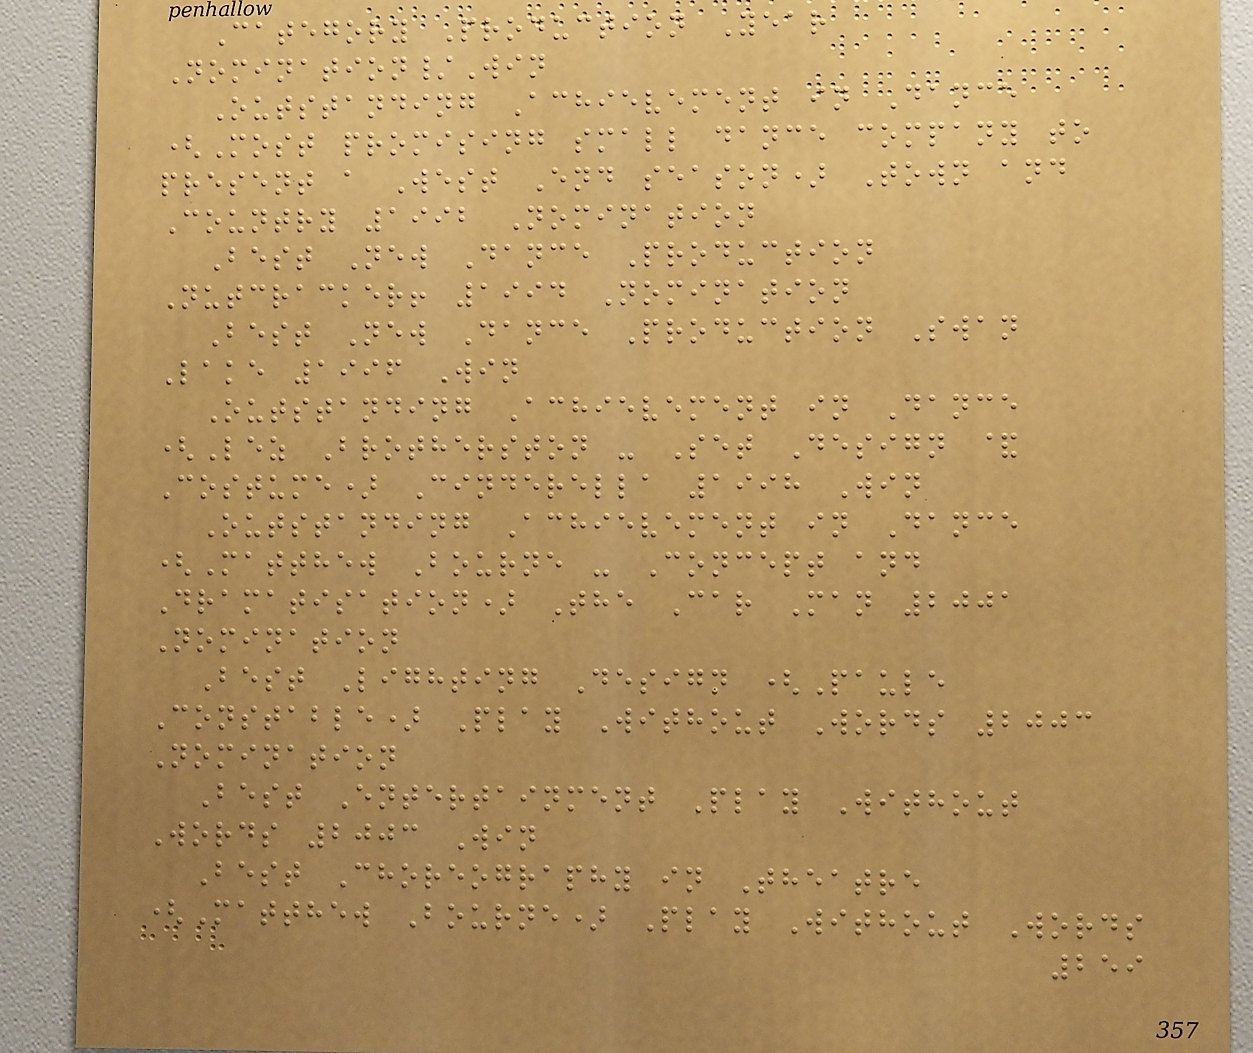Category Production Year
Nomination/Win
Outstanding Achievement in Dance
(Most promising small dance company to
present a West End season) Town and
Country 1992 Nomination
Best New Dance Production
Nutcracker! 1994 Nomination
Best New Dance Production Swan
Lake 1996 Win
Outstanding Achievement in Dance
(Lez Brotherston - Set Design &
Costume) Cinderella 1998 Win
Outstanding Achievement in Dance
(Matthew Bourne - Concept and
Dramatisation) The Car Man 2001
Nomination
Best Lighting Design (Paule
Constable) Play Without Words 2003
Nomination
Best Entertainment Play Without
Words 2003 Win
Best Choreography in Theatre
(Matthew Bourne) Play Without Words
259
